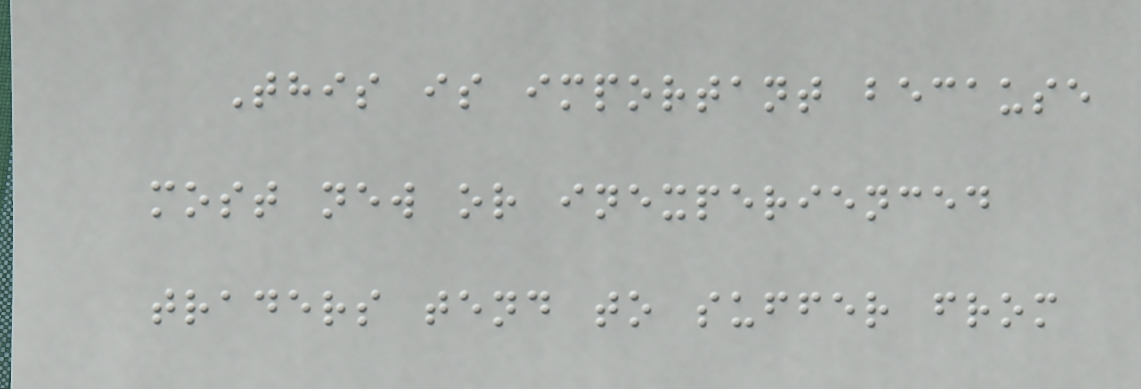This is important because
most new or inexperienced
traders tend to suffer from
